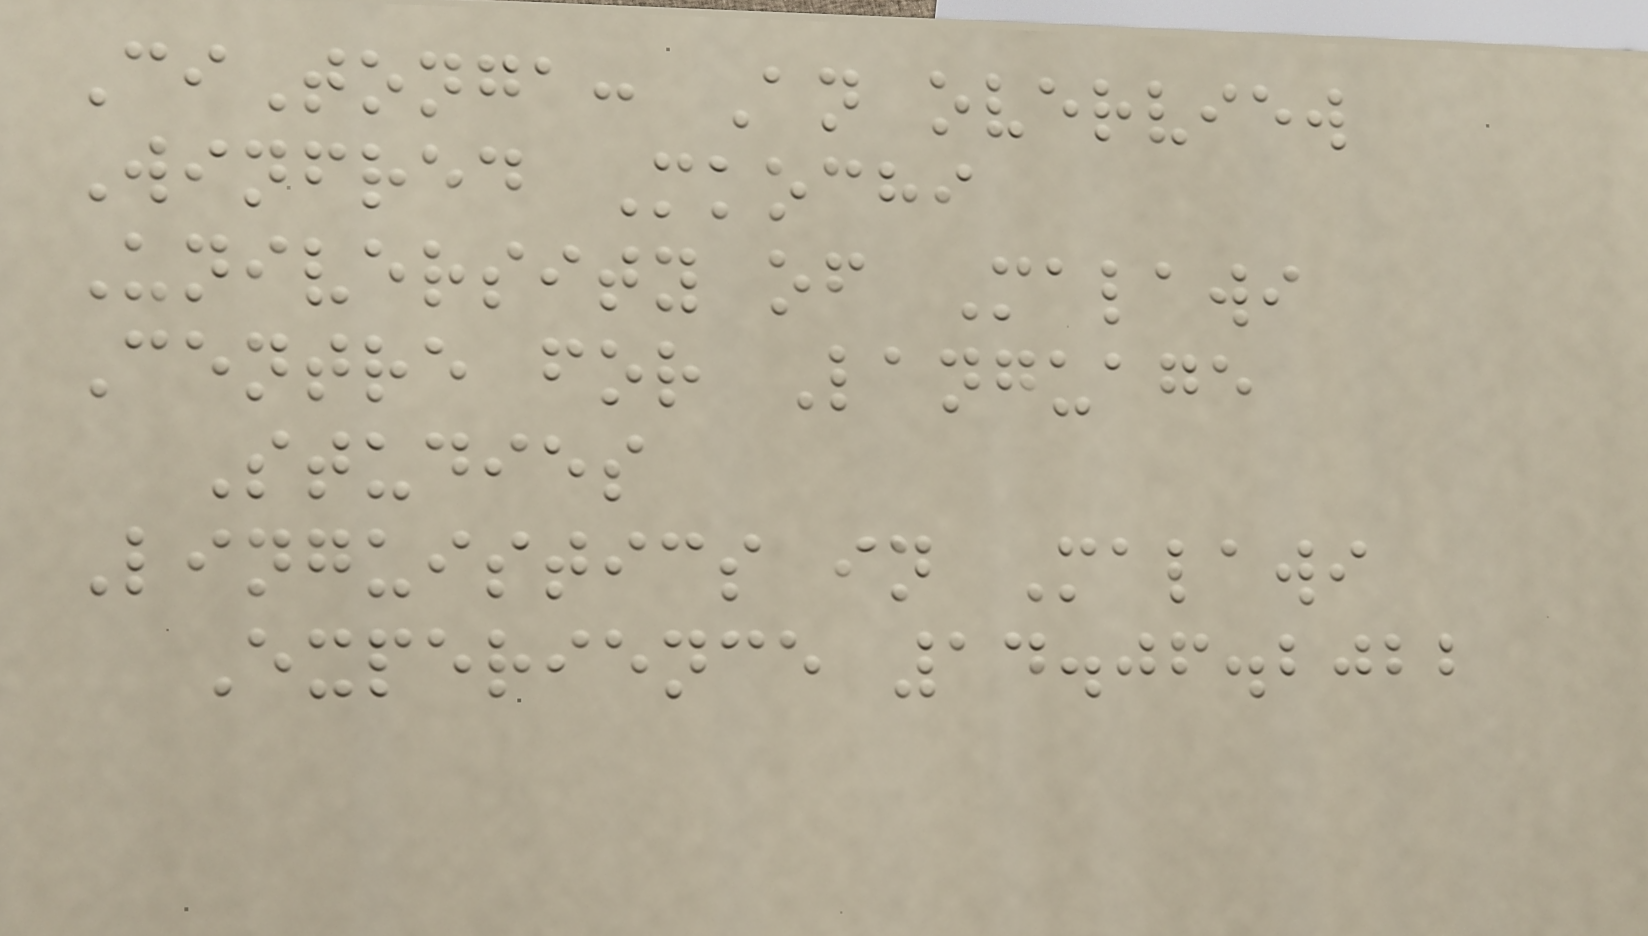CiTonga: An overview
Winfred Mkochi
University of Malawi
Centre for Language
Studies
Linguistics in Malawi
Experience 14.06.2022
